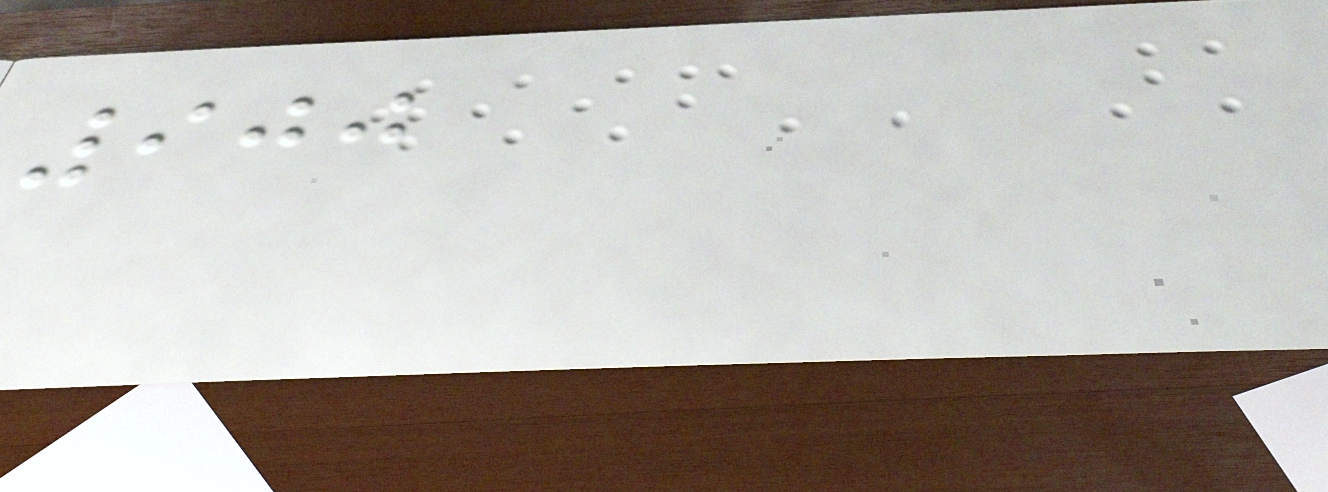900
